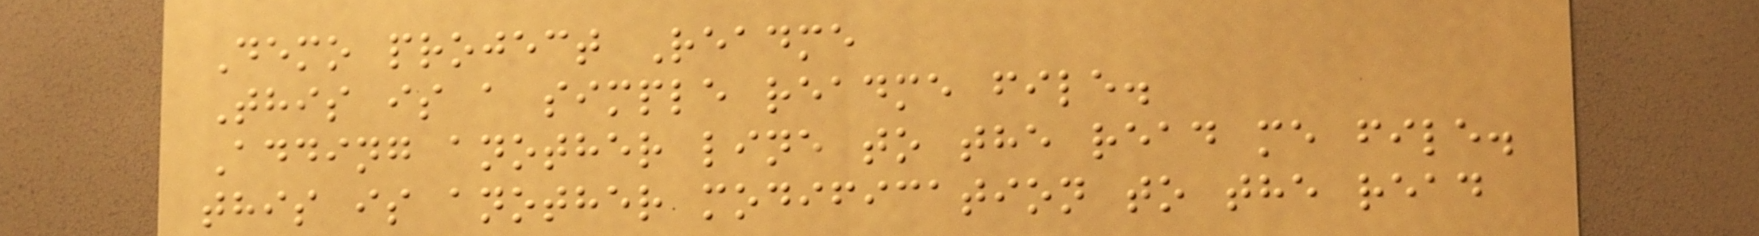Demo project Readme
This is a simple readme file.
Adding another line to the read me file.
this is another modification to the read
